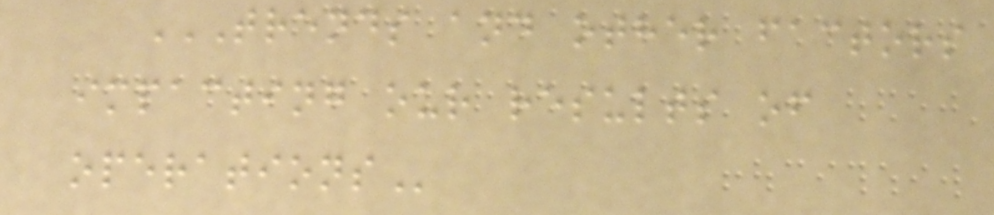TRENDS AND OTHER FACTORS
IMPACTING OUR RESULTS OF
OPERATIONS
